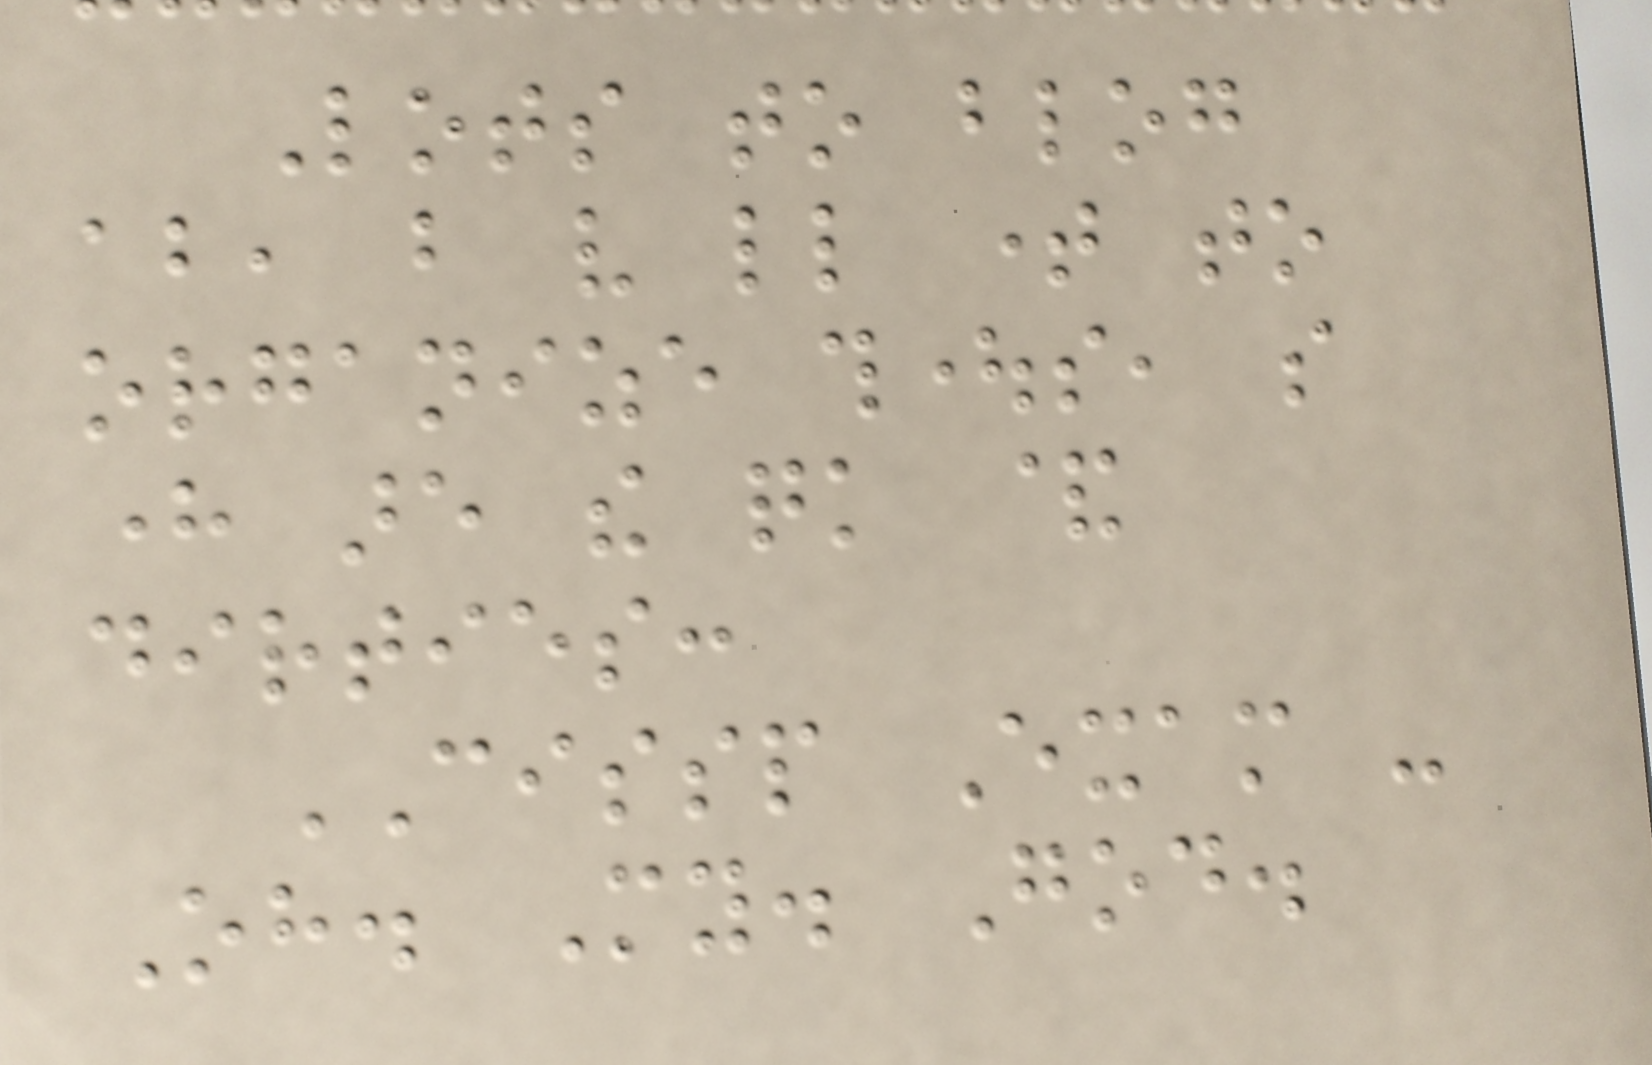Lots to blog
about, but very little time to
organize thoughts, so
here are the quick &
dirties:
CISSP Exam -
Oh. My. God.
